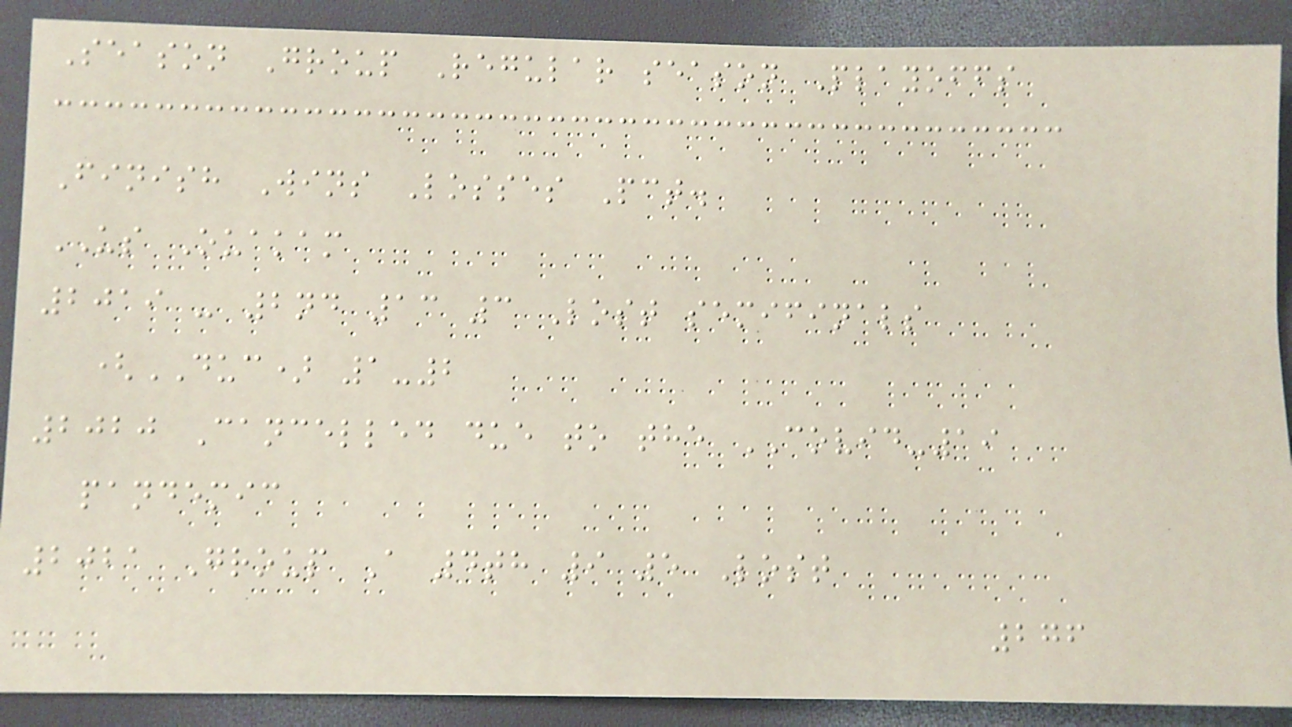Season Group Regular season Playoffs
Finish Wins Losses Pct.
US Ouakam
2019 - 2nd 13 3 Lost semifinals
(DUC) 1-2
2020 Cancelled due to the COVID-19
pandemic
2021 Group A 4th 9 5 Lost
276
